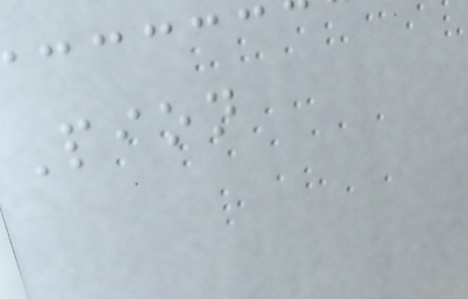Pion
